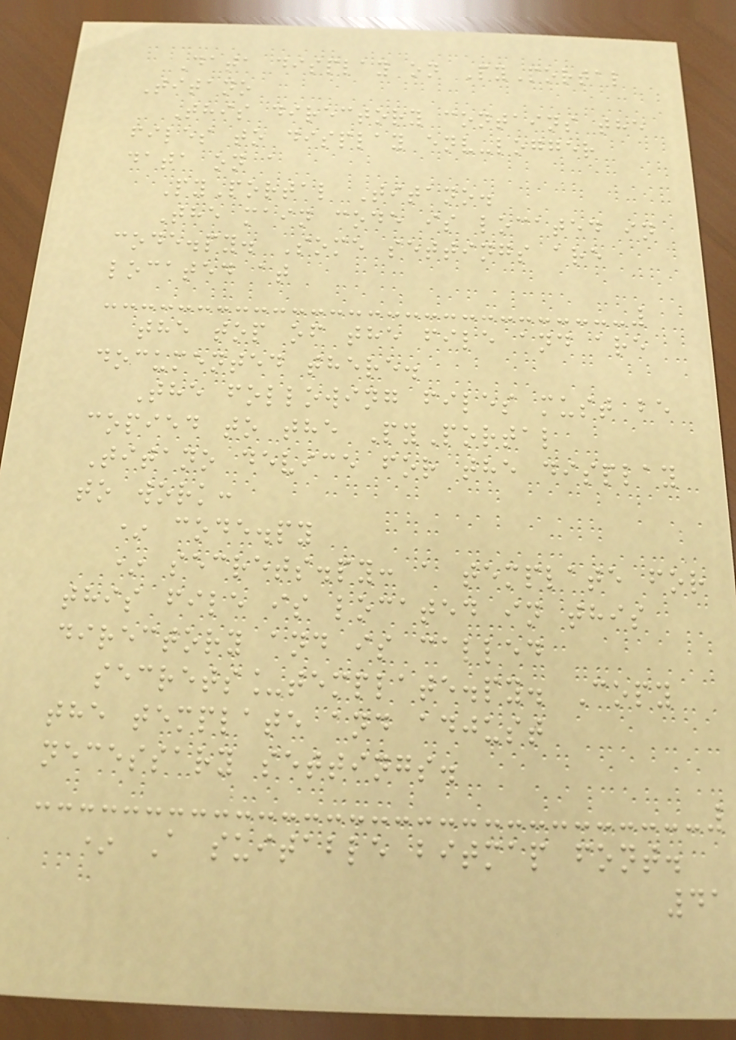Data display on PyPortal
Titano
This directory contains the
files to display env-logger
data on a
PyPortal Titano.
The main code is located in
code.py. Some settings are
located at
the top of the file and are
documented there.
The following files must be
copied to the PyPortal
Titano device for the display
to work:
* code.py
* secrets.py: a template for
this file is located in this
directory and is called
secrets_template.py. Copy
the template and adjust
necessary settings.
* A suitable bitmap font.
41
